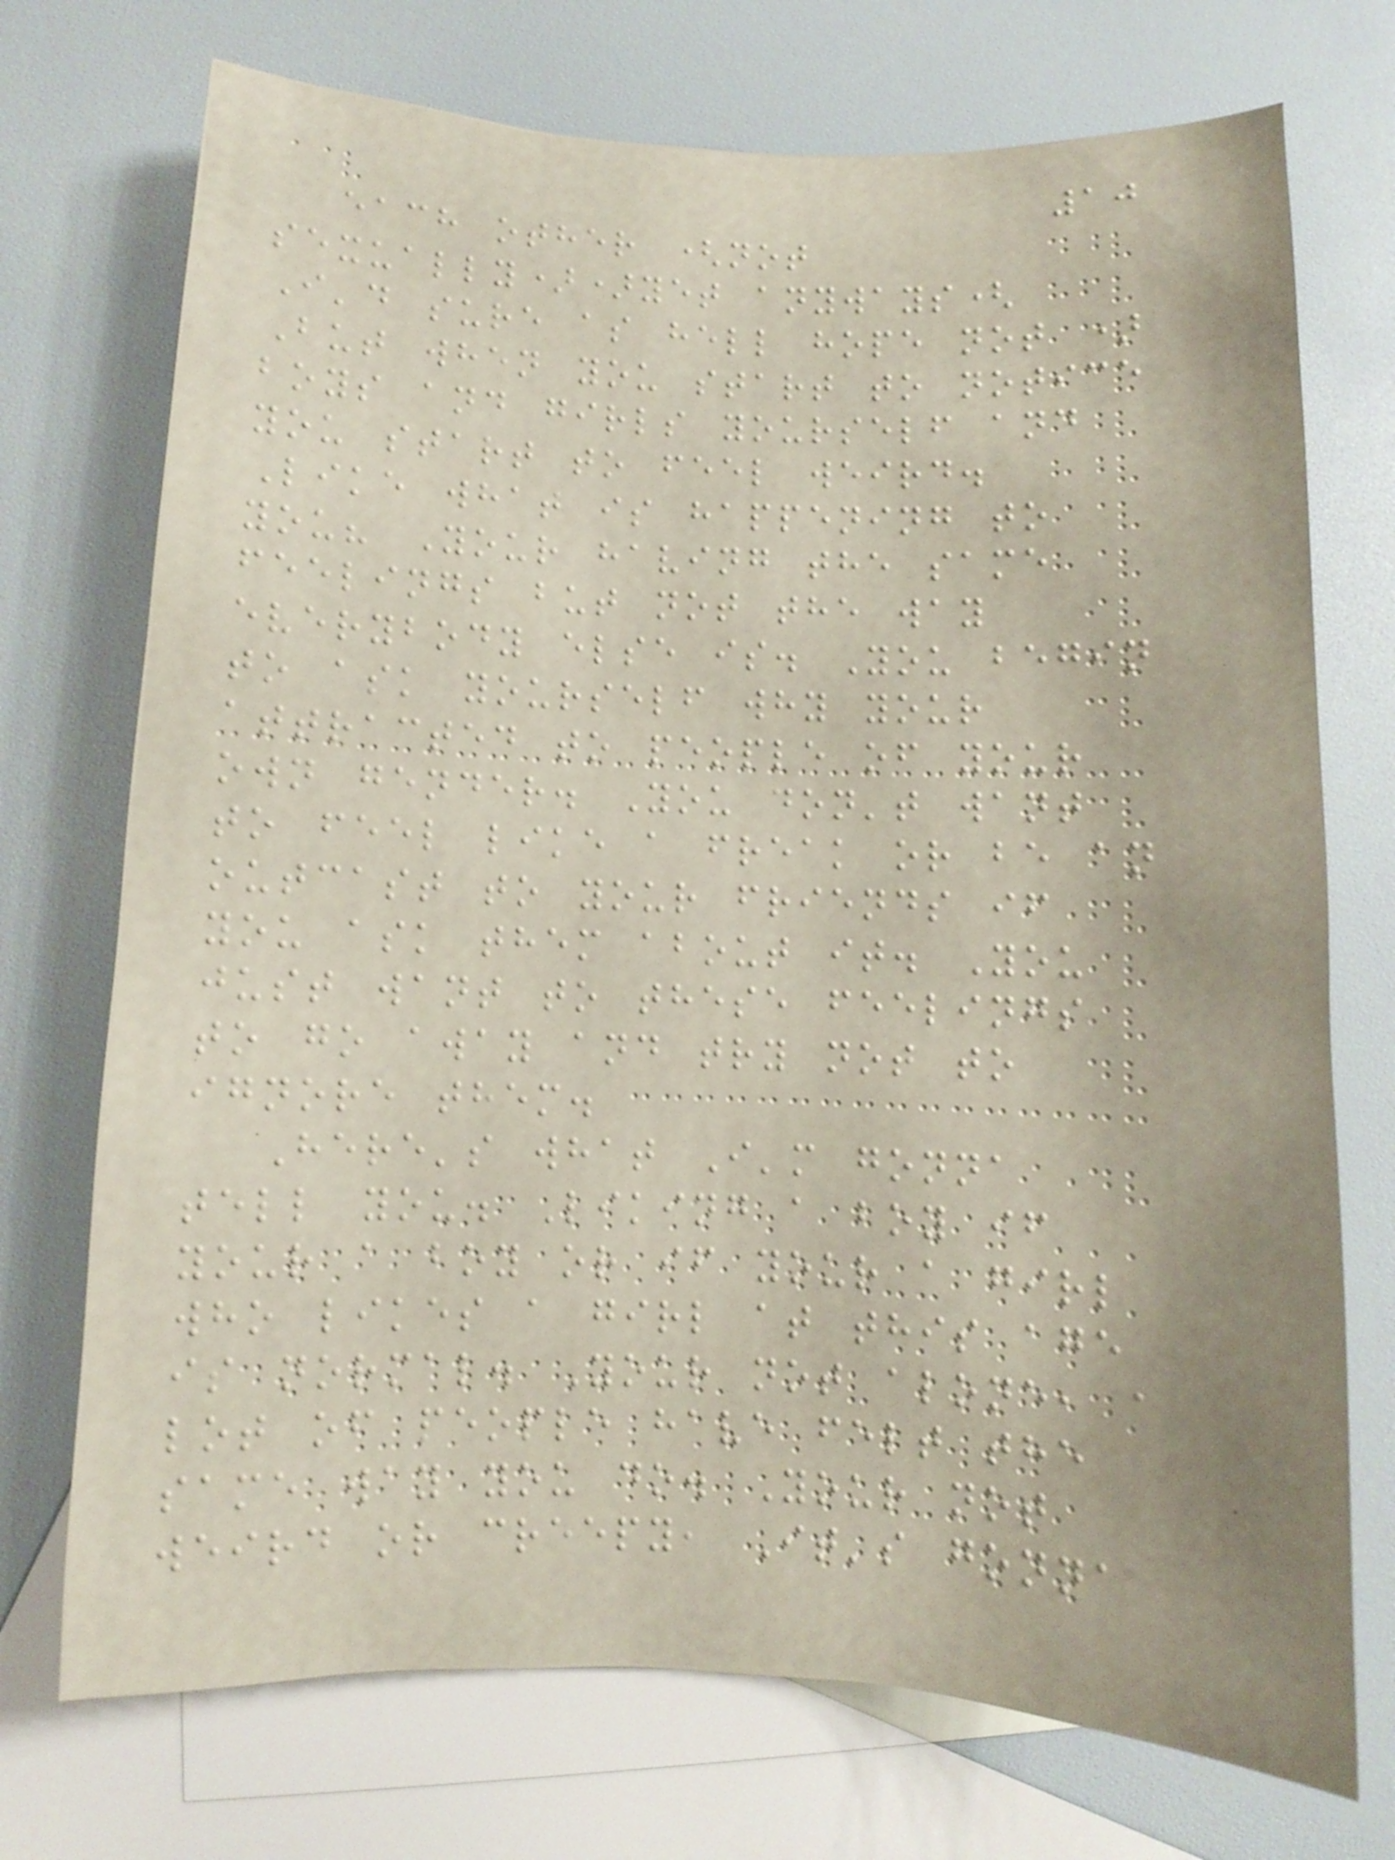10
each other (not
sexually))yet anyways(
I'd sure as hell hope not )
But when you start to notice
boys and girls yourself and
you start to feel weird.
Like what is happening to
you? Your having the same
feelings but not the way
everybody else is. You begin
to ask yourself why your
attracted to people of your
own gender. You don't want
to feel like a freak or be an
outcast to your friends if
you ask them about it. You
just want to these feelings
to go away and try not to
ignore them.
Here's what I'm gonna
tell you. Liking a boy if
your a boy or if your a girl
who likes a girl at this age
is normal. Your not alone, a
lot of people have felt the
same way you do. Your not
weird or creepy, It's gonna
